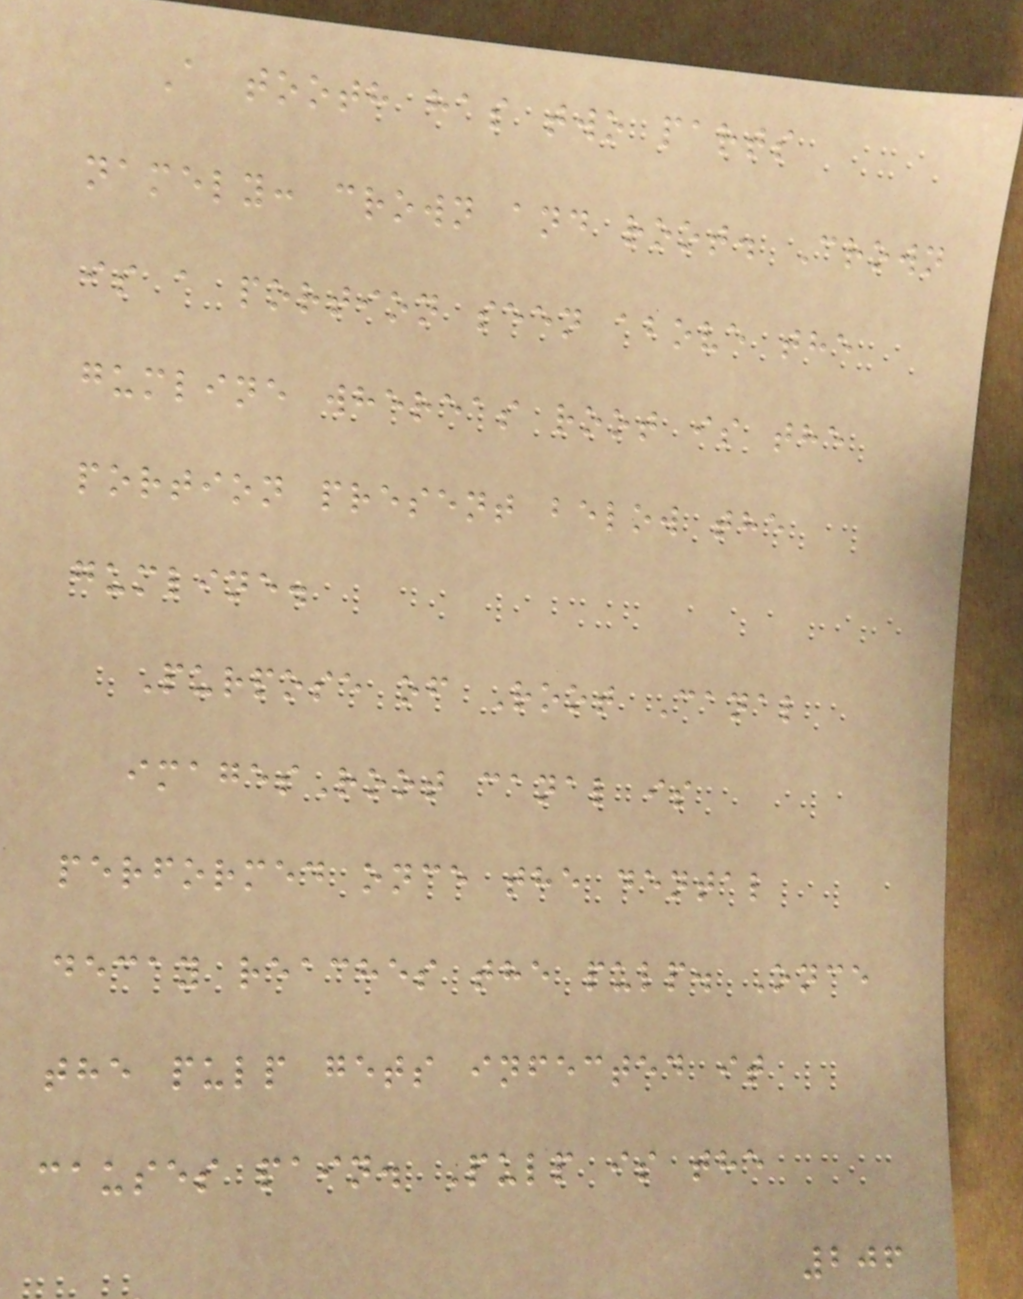A tooth has two parts
namely: crown and root. Crown
is a portion seen above the
gumline whereas root is the
portion present below the
gumline.
Purpose of Root Canal
imagesRoot canal is
performed once the dental
decay reaches the pulp. Once
the pulp gets infected it
causes pain. Pulp is the
206
